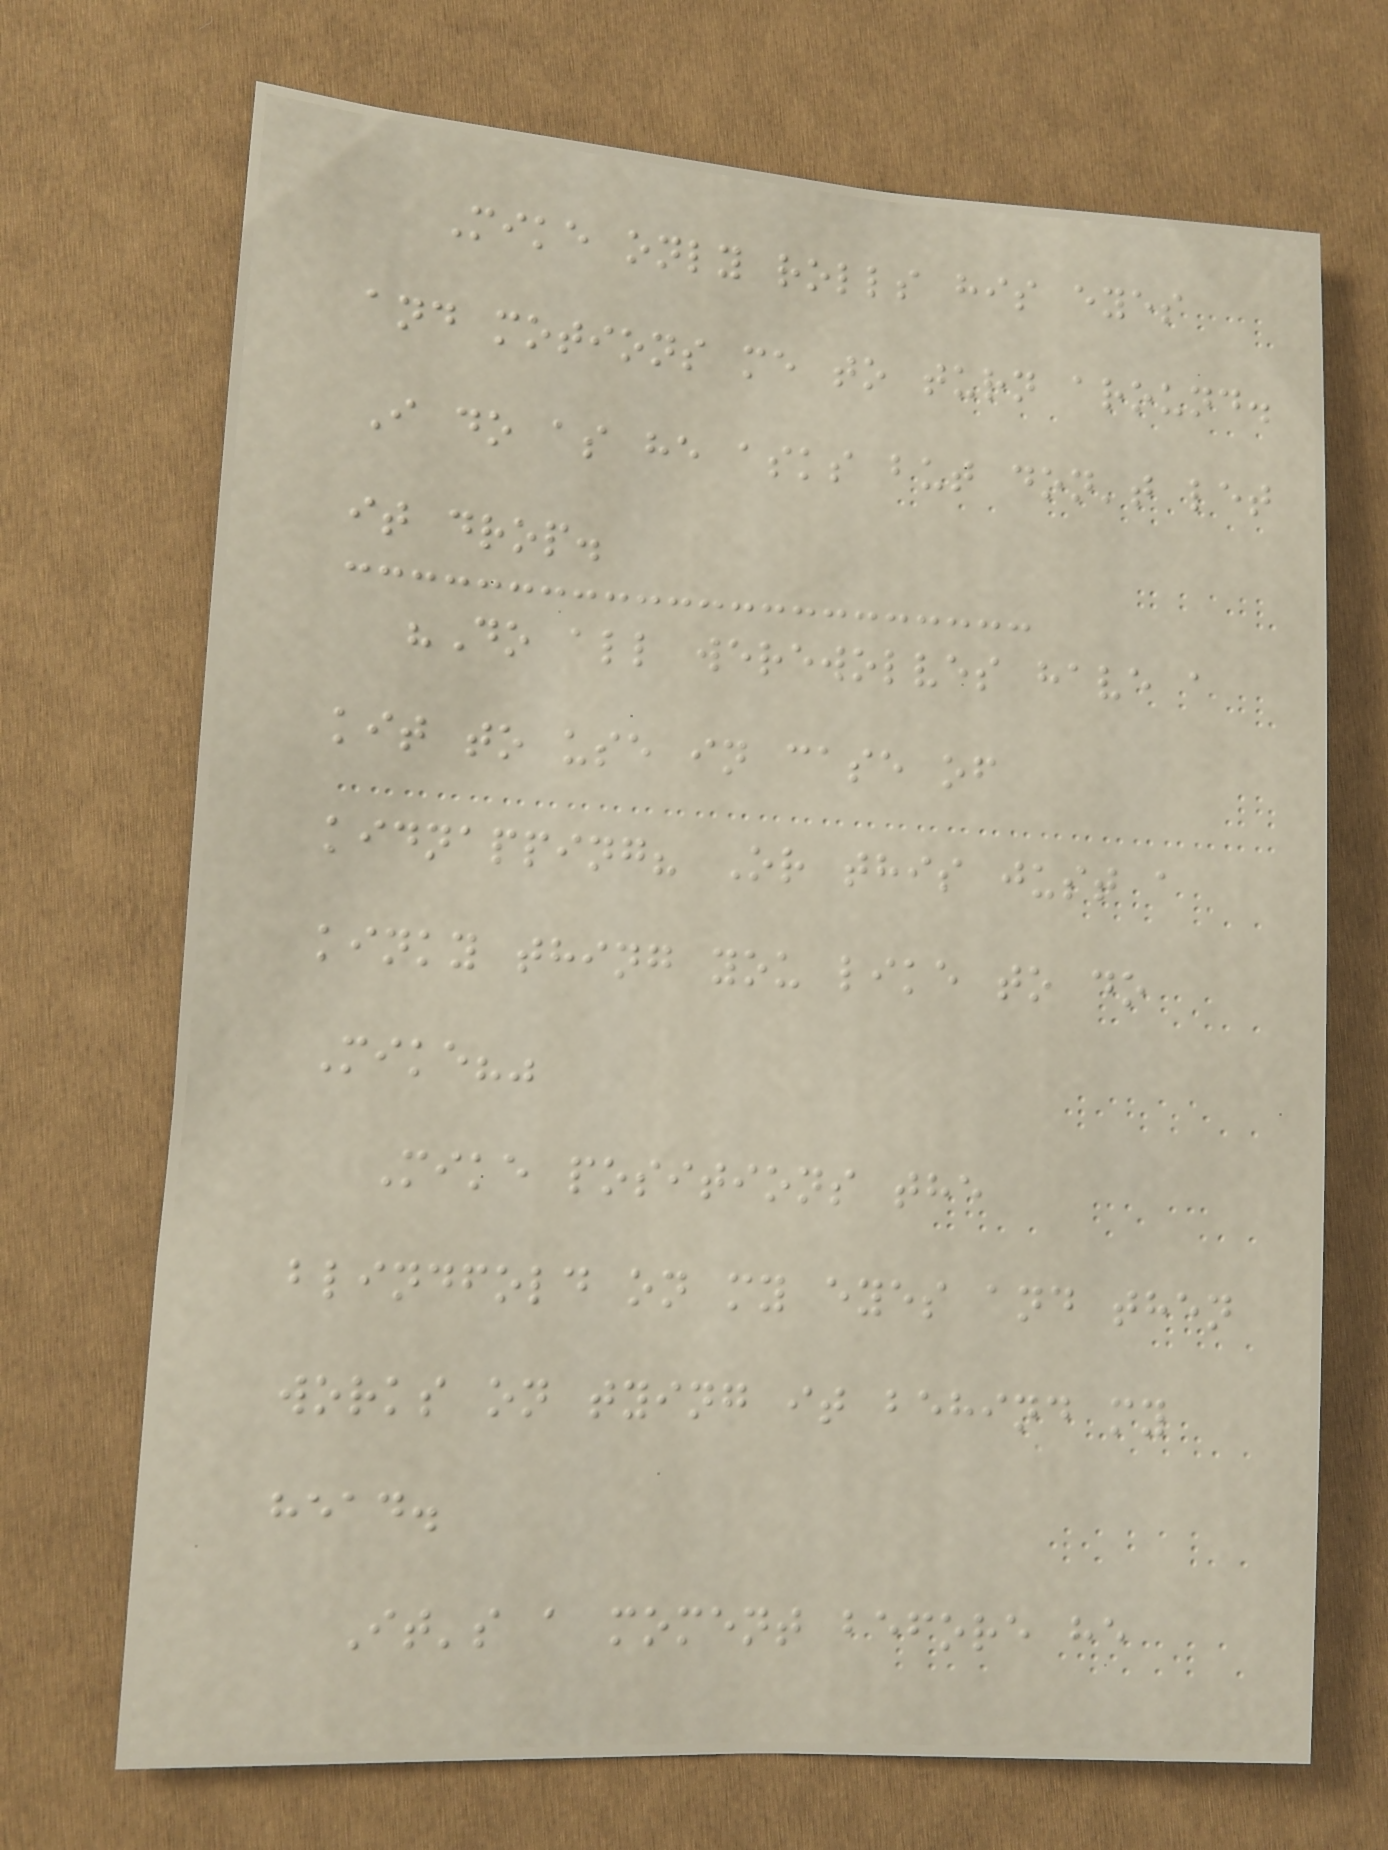Mike only rolls his eyes
and motions me to turn around.
I do as he asks but don't let
it drop.
"Do all werewolves have a
kit to use in case of
kidnapping? Or this just a
kinky thing you like to do
Mike?"
Mike positions the
blindfold on my eyes and then
works on tying it behind my
head.
It's a moment before he
